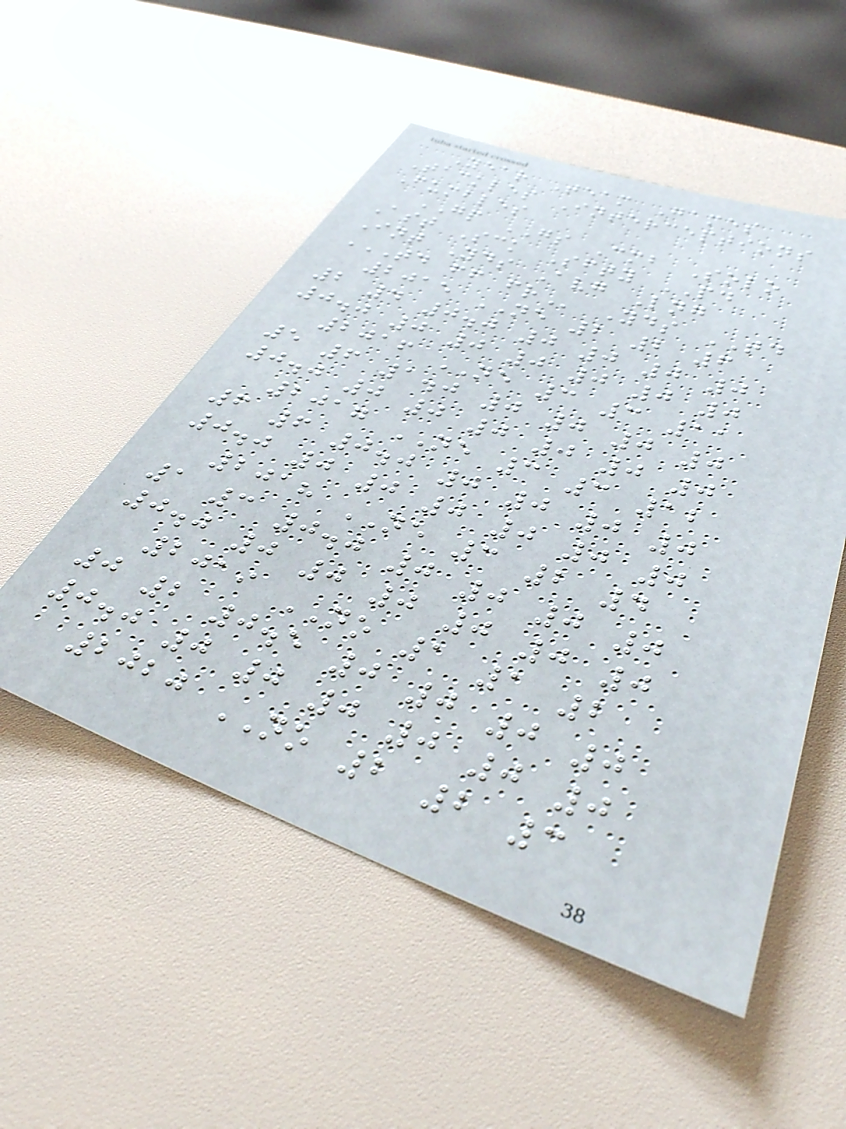Year Team Games
Tackles Interceptions
Fumbles
GP GS Cmb Solo
Ast Sck Sfty PD
Int Yds Avg Lng
TD FF FR Yds TD
2015 NE 2 2 6
2 4 0.0 0 0 0 0
0.0 0 0 0 0 0 0
2016 NE 3 3 11
5 6 1.0 0 0 0 0
0.0 0 0 0 0 0 0
2017 NE 3 3 12
6 6 0.0 0 0 0 0
0.0 0 0 0 0 0 0
2018 NE 3 2 4
1 3 0.0 0 0 0 0
0.0 0 0 0 0 0 0
2019 NO 1 1 2
0 2 0.5 0 0 0 0
0.0 0 0 0 0 0 0
2020 NO 2 2 3
